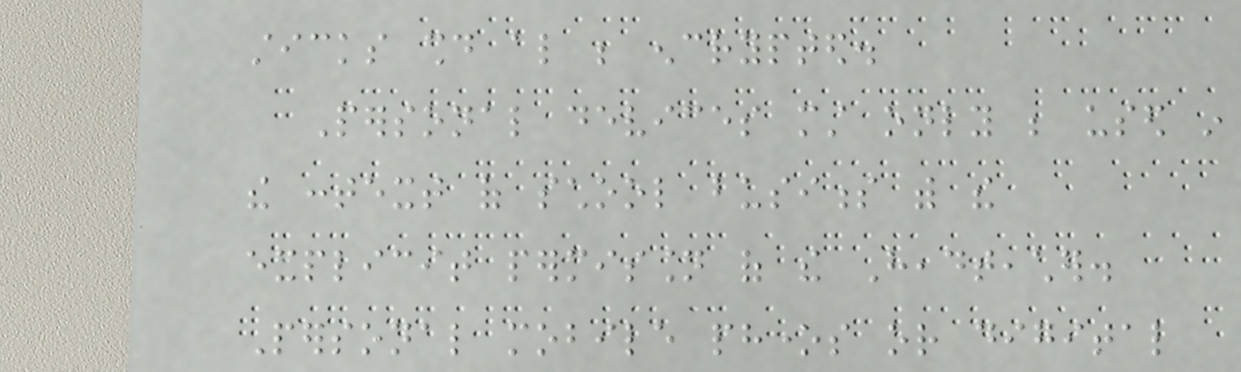sticks should also be encrypted.
Personal devices must only be used in
the context of school business with the
explicit permission of the Headteacher.
Personal mobile phones or digital
